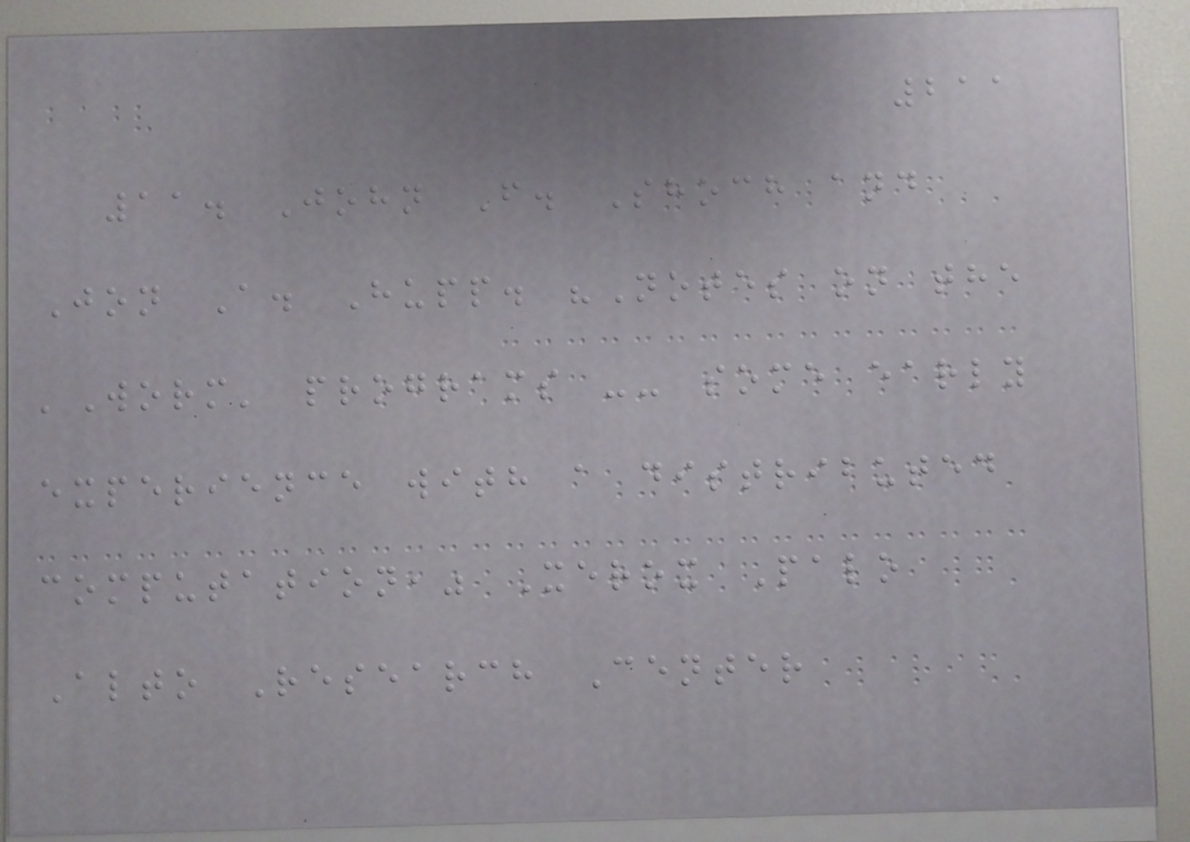211
11. John F. Shoch and
Jon A. Hupp. "Notes on the
'Worm' programs -- some early
experience with a distributed
computation," Xerox Palo
Alto Research Center
